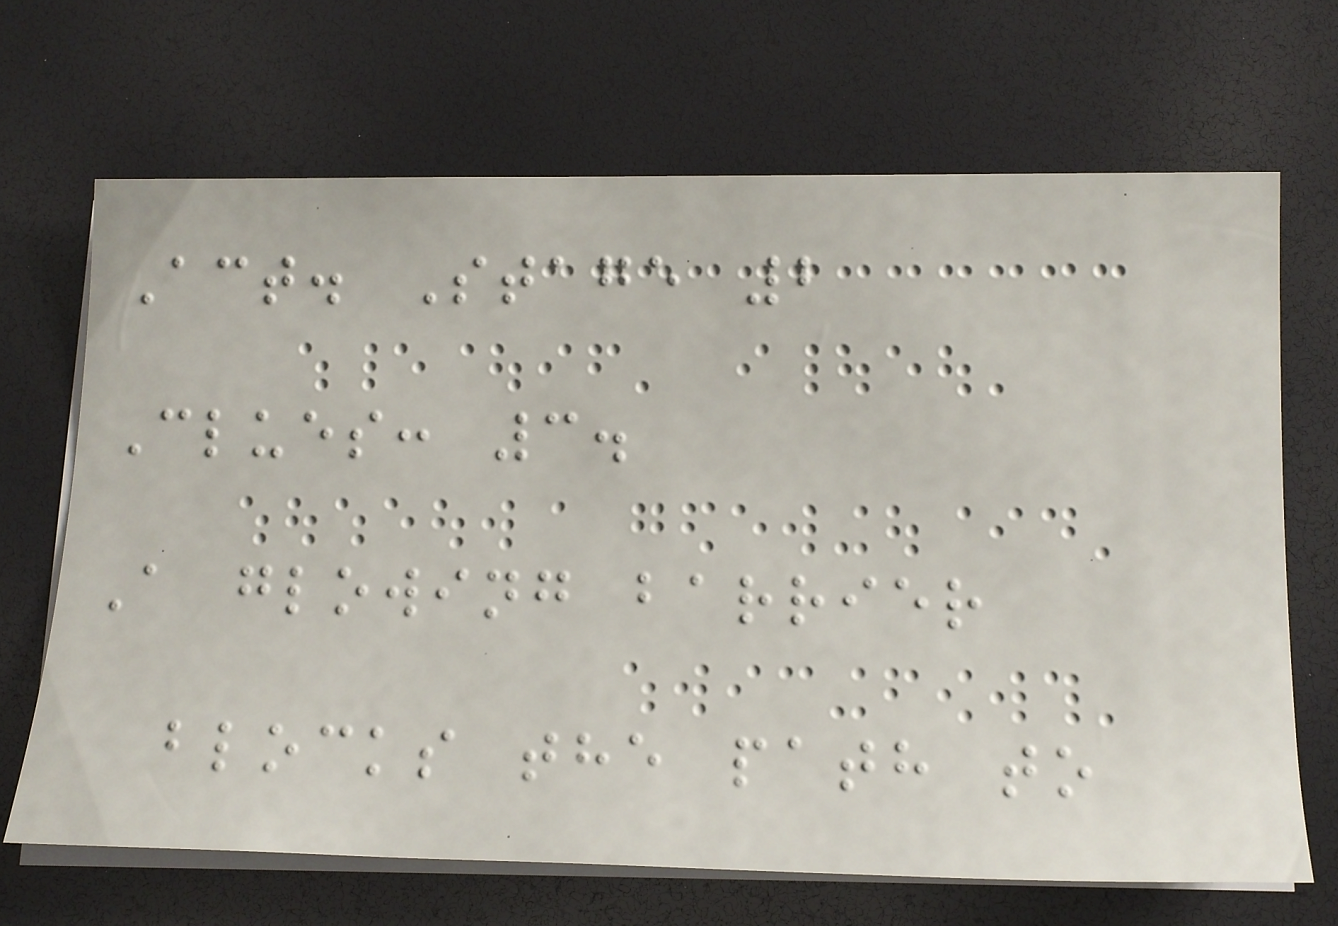Act. Stage 2
Clues: 3.
A glowing barrier
blocks the path to
